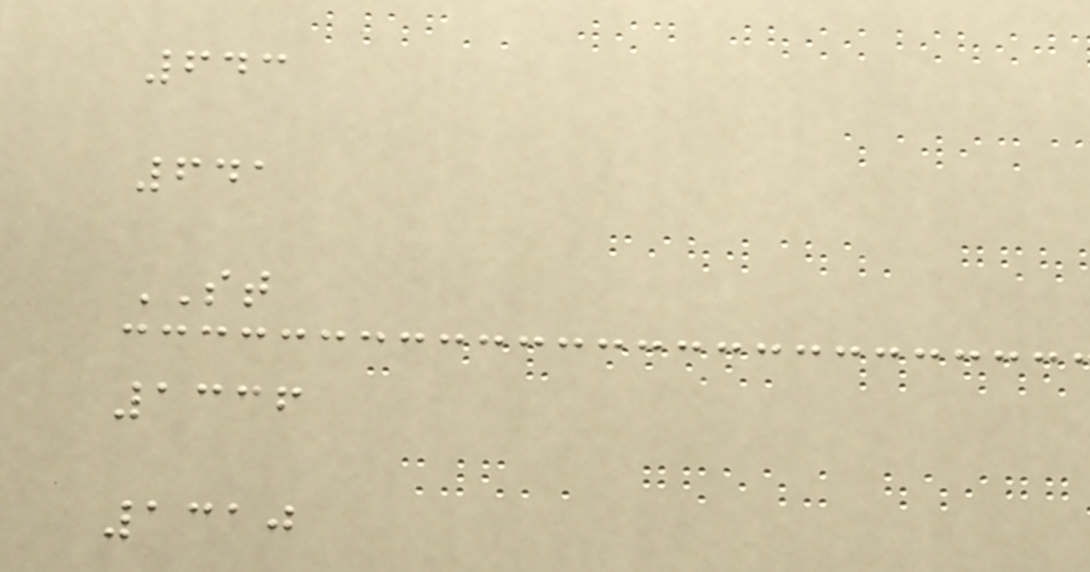643
641
ST
1336
1310
